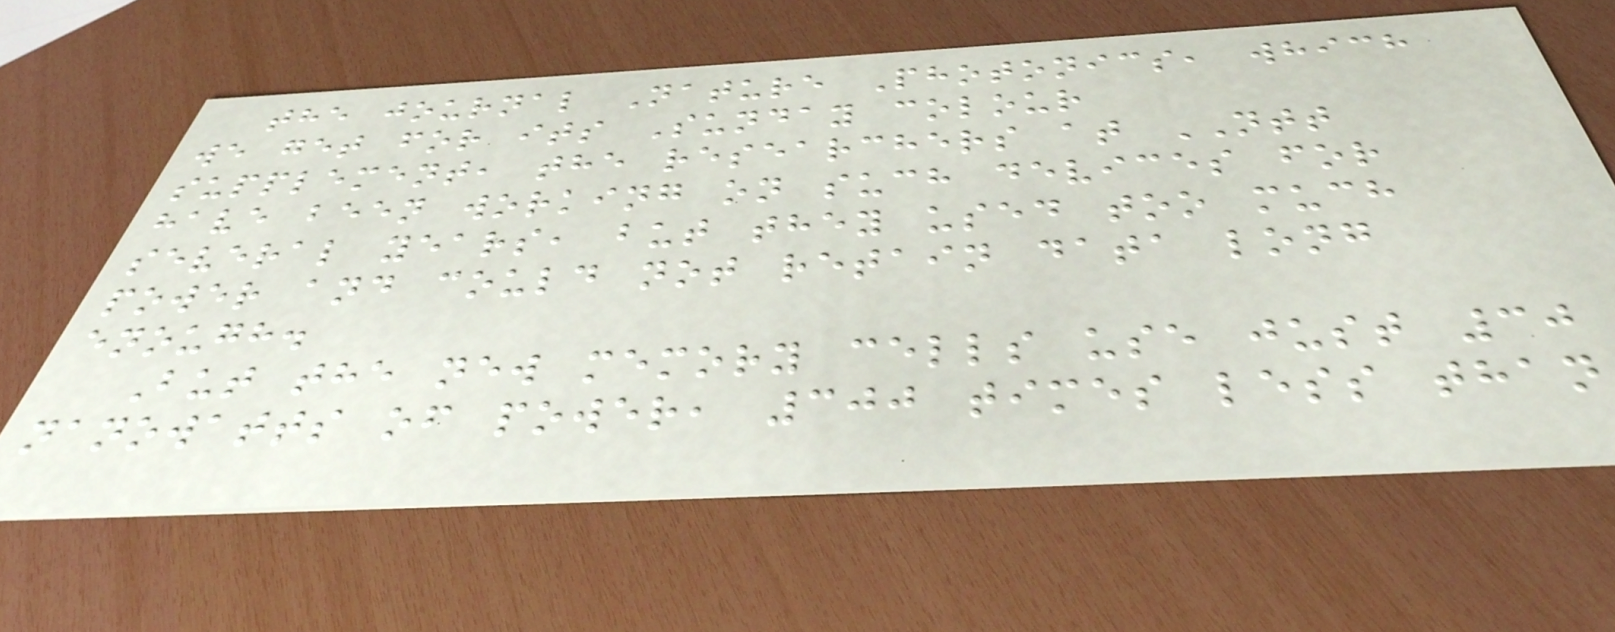the journal Nature Photonics, which
we get for its Sunday colour
supplement, the researchers at NTT
have been working on such devices for
several years, but they used too much
power and could not retain data long
enough.
But the new memory cells use just 30
nanowatts of power, 300 times less than
